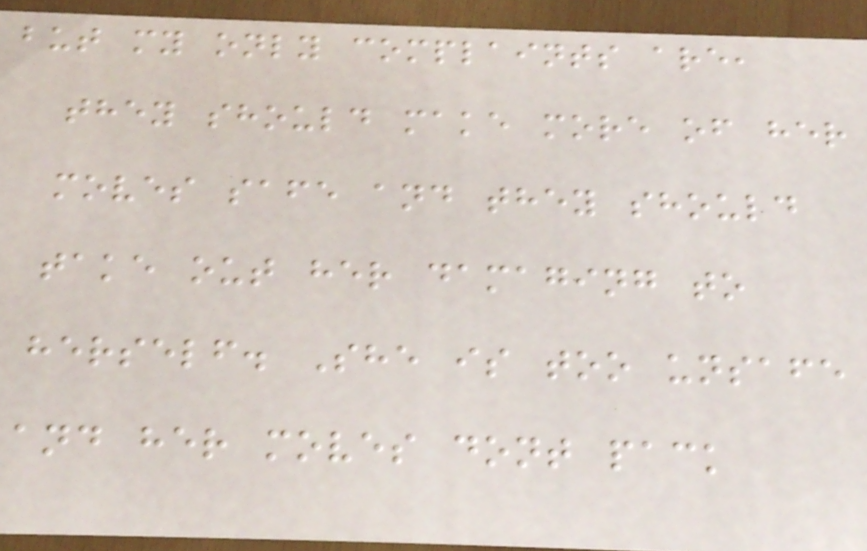but my only complaints are,
they should make more of her
moves safe and they should
take out her damaging to
herself. She is too unsafe
and her moves dont pack
